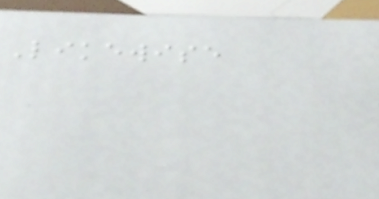Likewise
